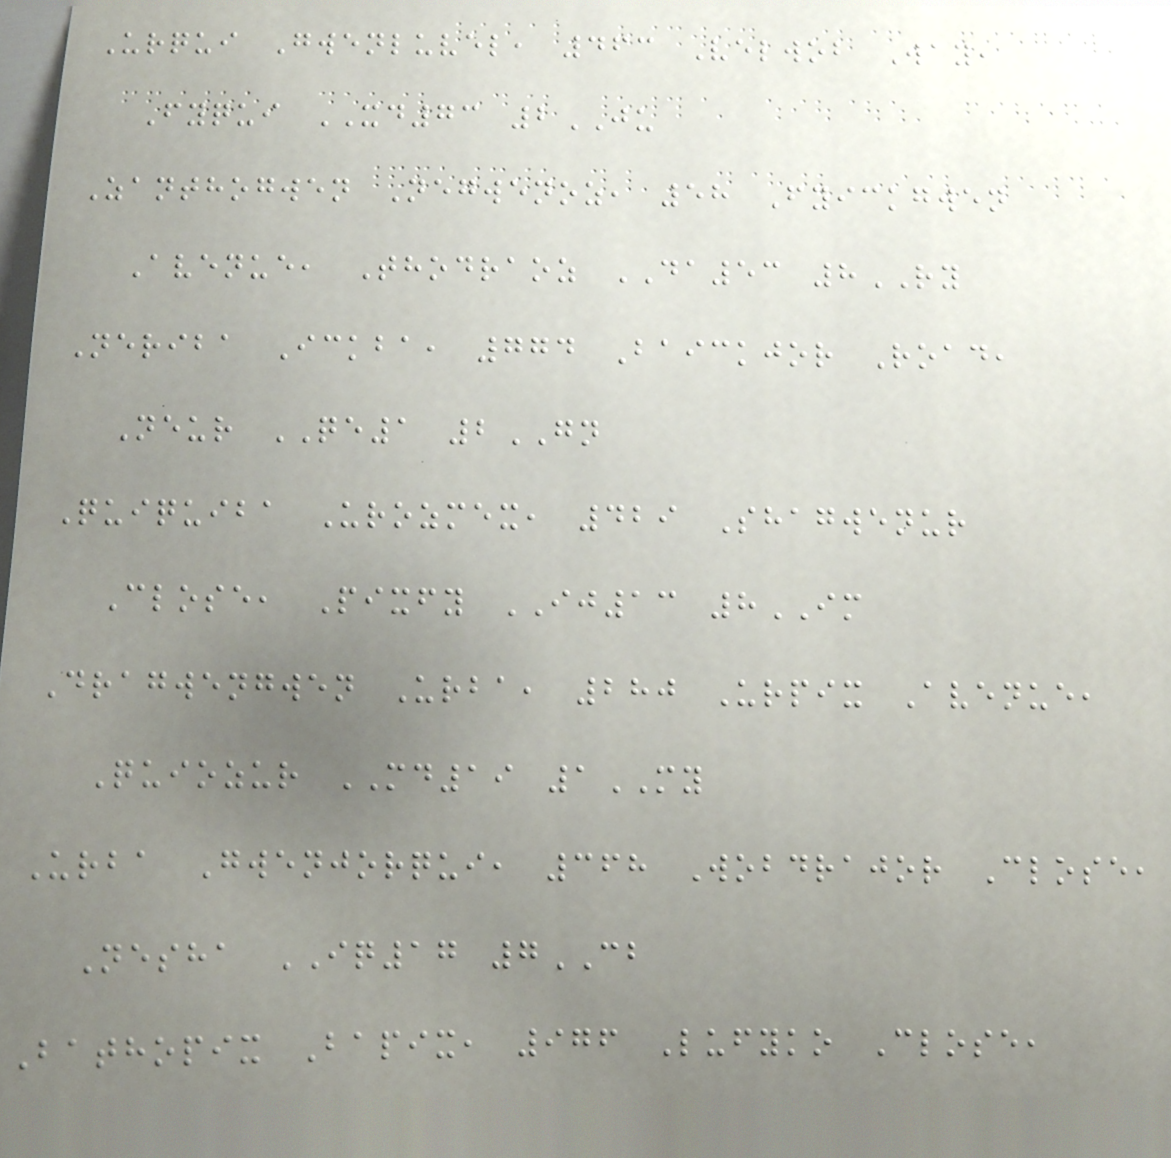Urqui Gwenluvel, 463 Velwob Way,
Fyqui XD73 2JU
Zanthogwen Negwenoz, 58 Fyickgwen
Avenue, Thodraoz DA53 8RY
Neriba Ickba, 774 Baickjor Road,
Neur QE1 2GN
Quiquiba Urozmex, 429 Shagwenur
Close, Pixfy IJ13 8IM
Dragwengwen Urba, 280 Urpix Avenue,
Quiozur MD19 1MY
Urba Gwenjorqui, 368 Wobdrajor Close,
Nesha IQ17 7CB
Bathopix Bapix, 976 Lufyko Close,
